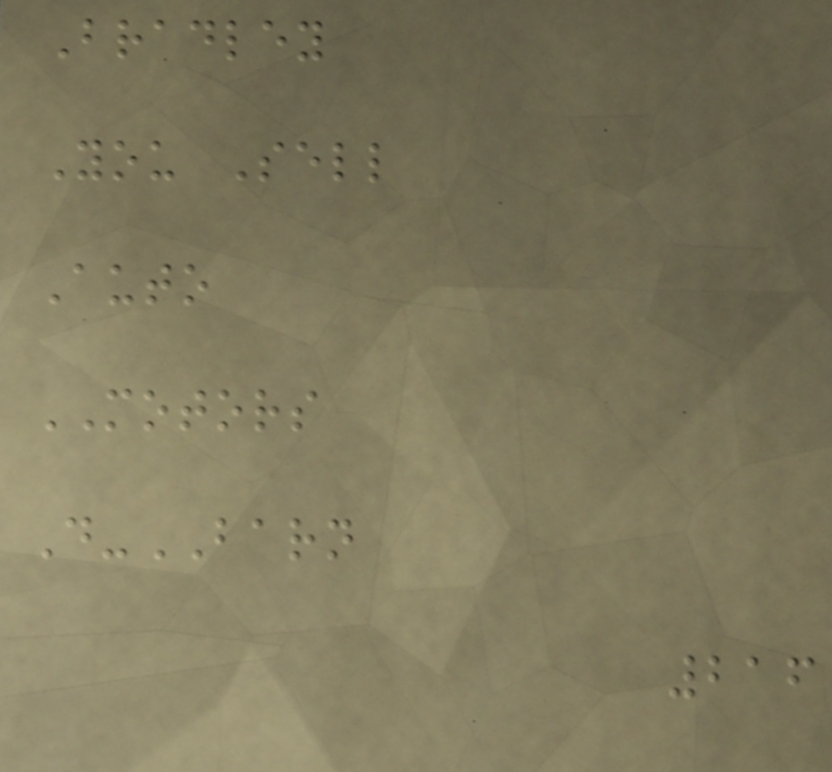Bradley
You Sell
Auto
MOTORS
D-BARN
216
